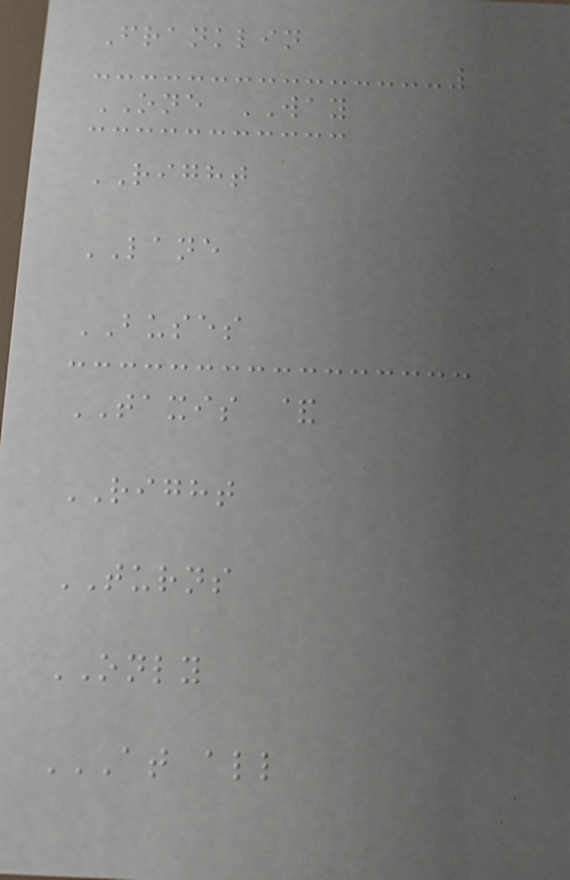Franklin
ONE WAY
RIGHT
LANE
BUSES
TAXIS &
RIGHT
TURNS
ONLY
AT ALL
